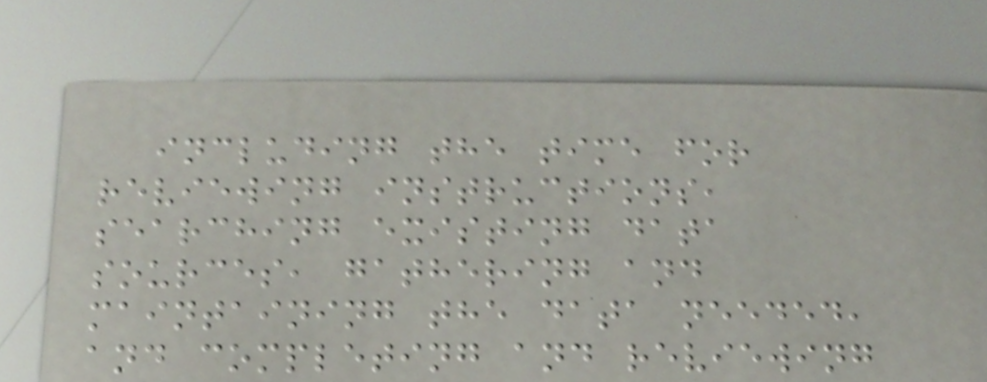including the time for
reviewing instructions,
searching existing data
sources, gathering and
maintaining the data needed,
and completing and reviewing
